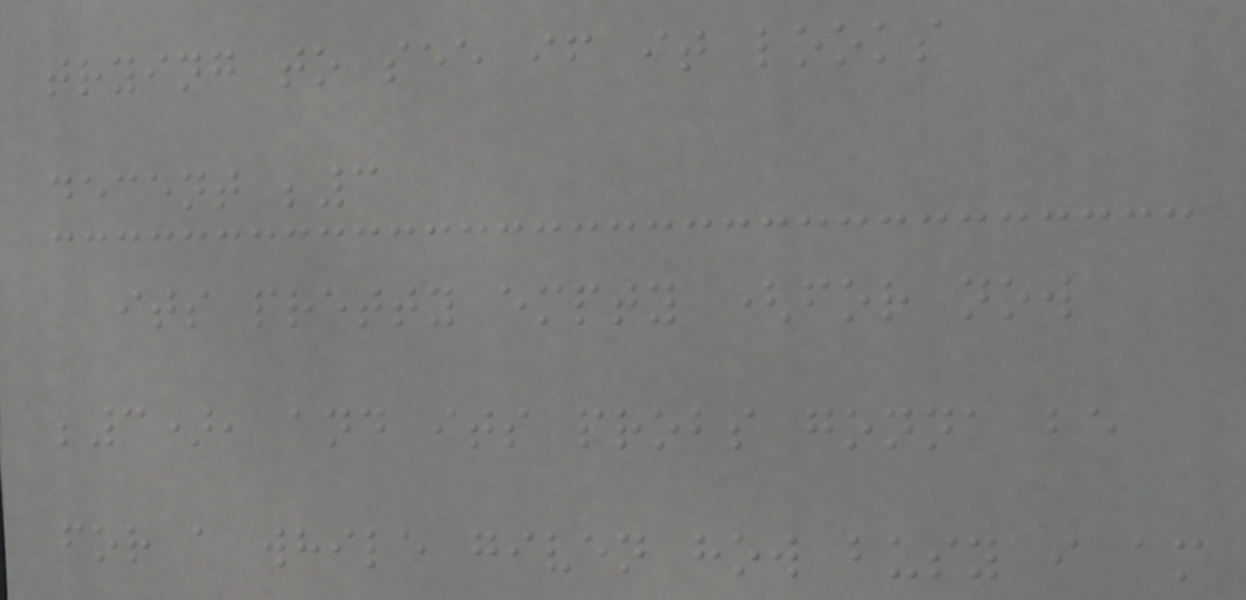trying to see if it looks
decent ;3
its pretty empty (for now
;3), and its probs gonna be
for a while given how busy i am
